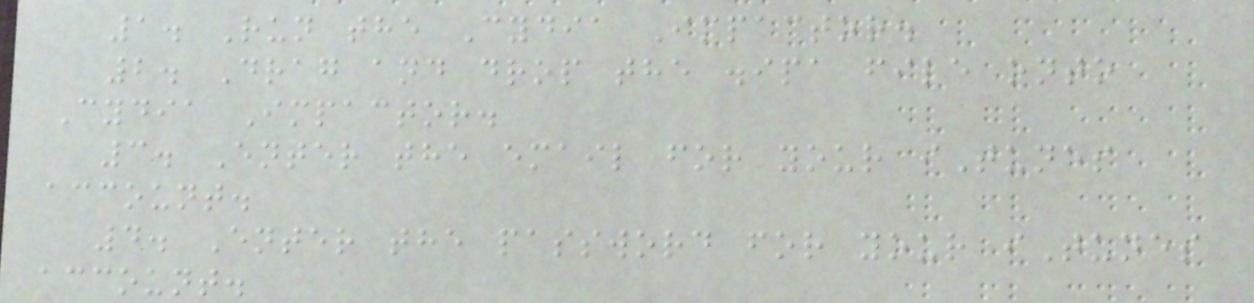1. Run the Cydia Impactor.
2. Drag and drop the .ipa file onto
Cydia Impactor.
3. Enter the email for your iTunes
account.
4. Enter the password for your iTunes
account.
